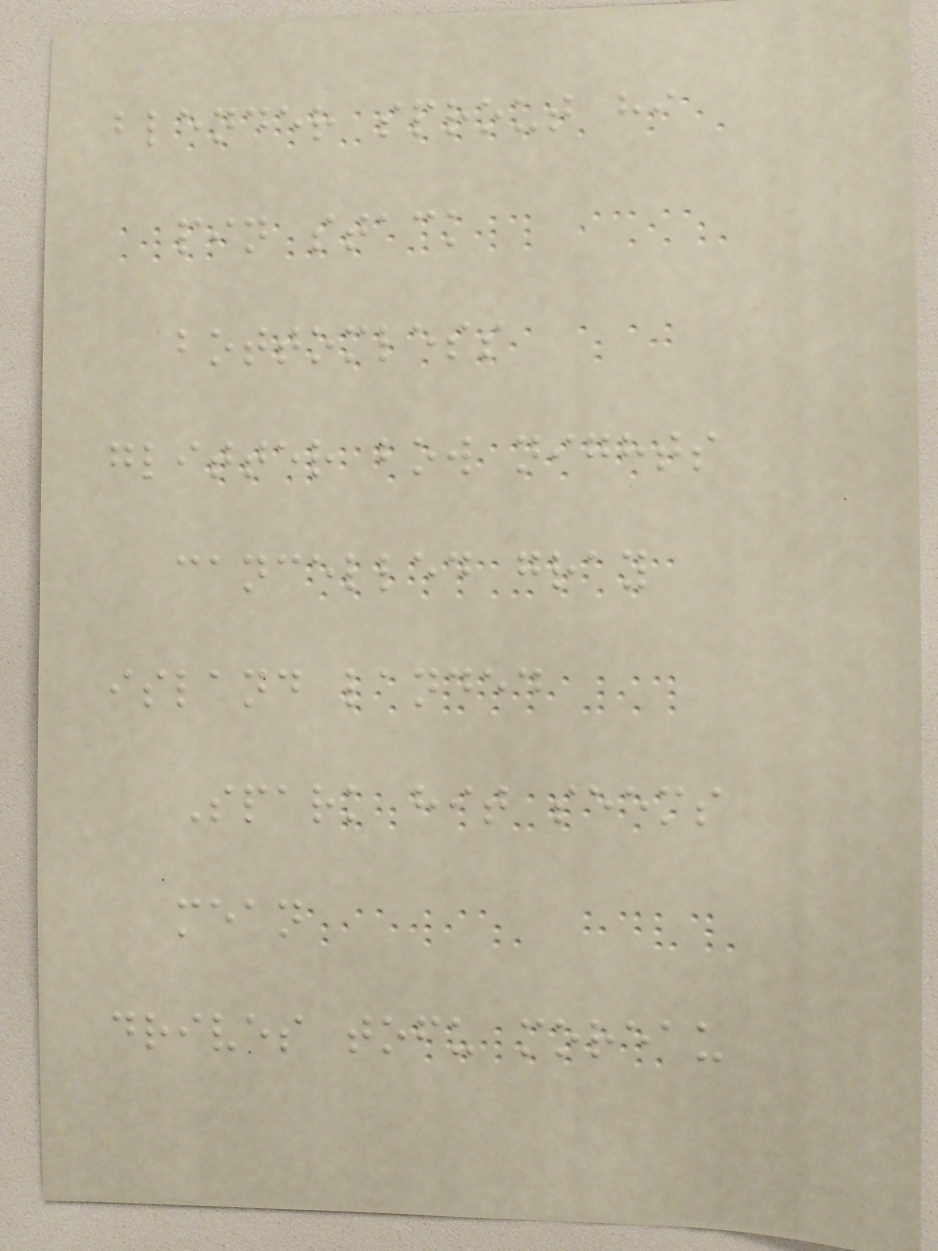blender sprout hi
pin stack
bottomless
glitter bow nights
cancelled gray
island landed
Spark hit seems
mean
drives tofu moreau
